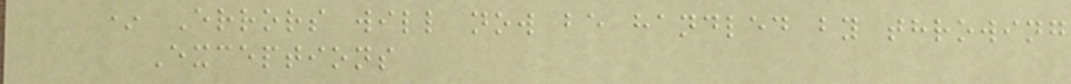* Errors will now be handled by throwing
Exceptions
